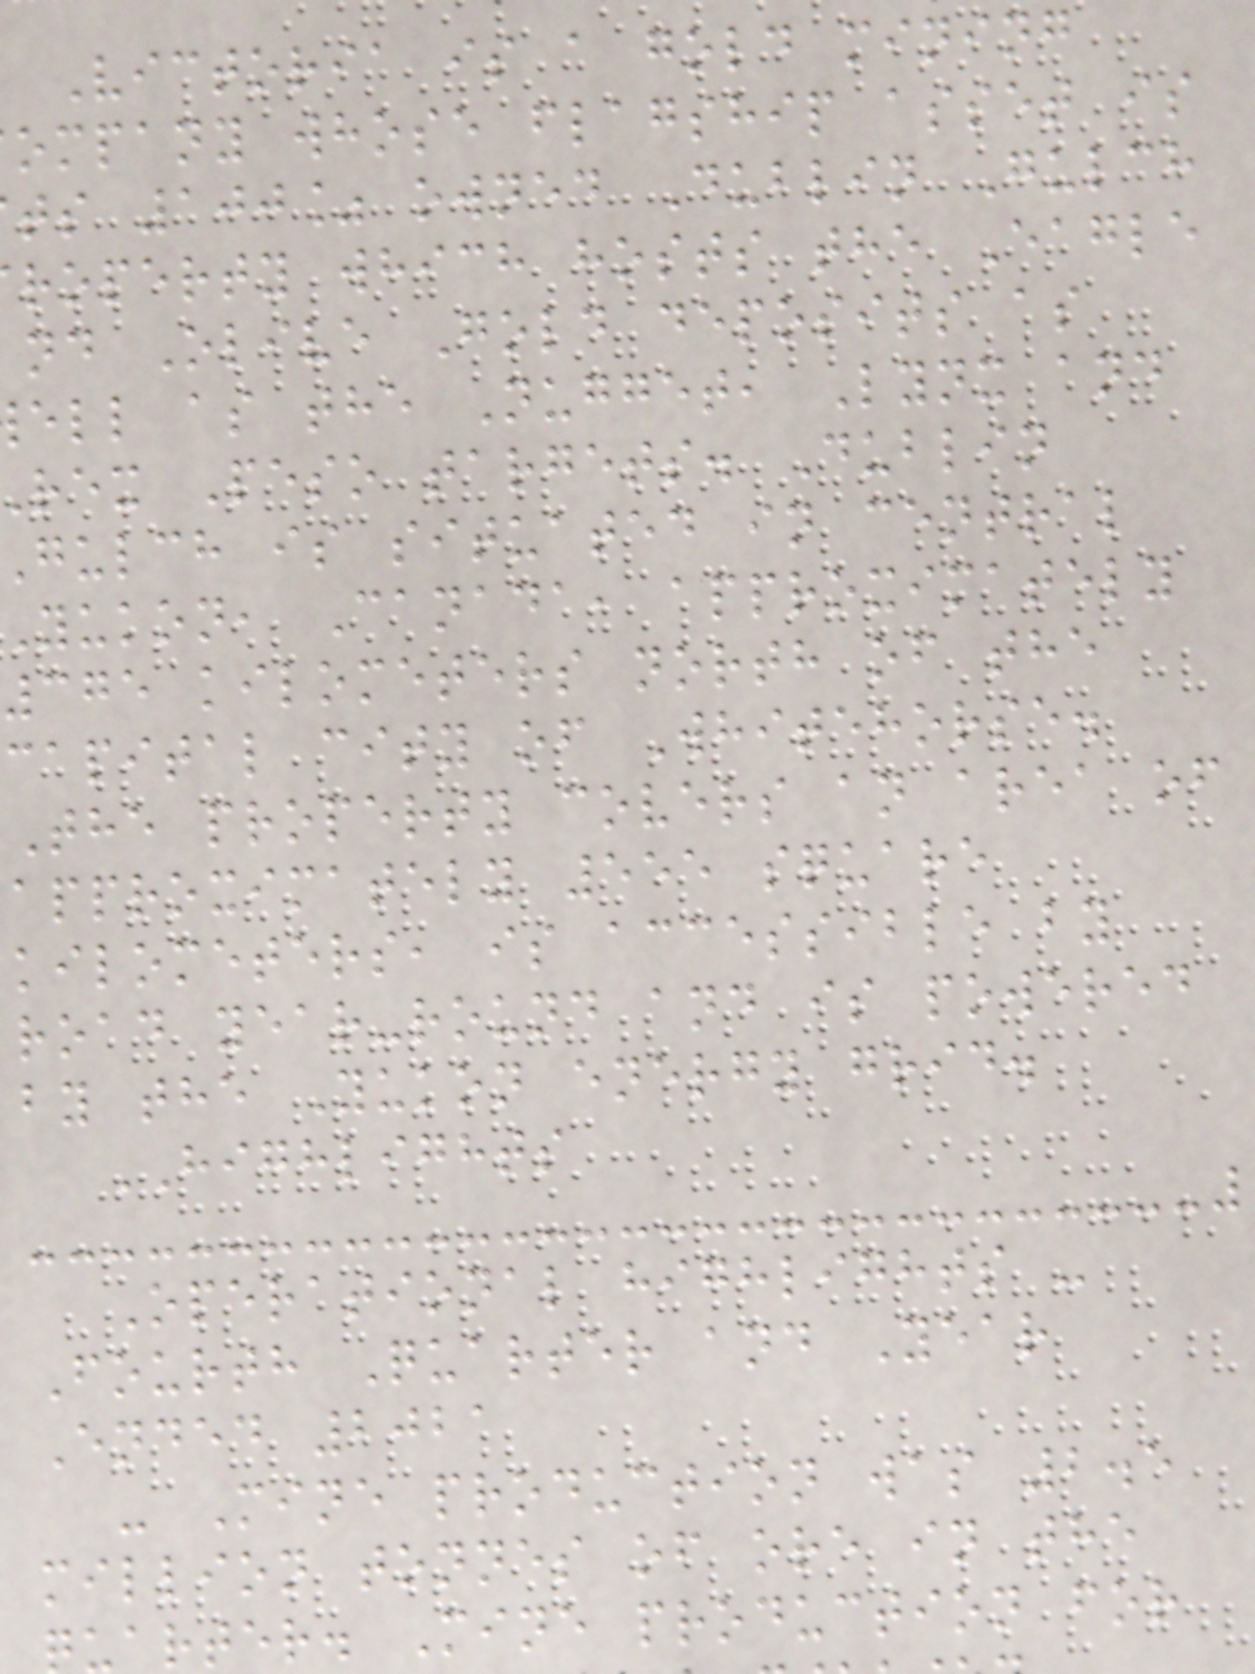Victoria is a gold mining
ompany whose flagship asset is
ts 100% owned Dublin Gulch
roperty which hosts the Eagle
nd Olive Gold deposits as
ell as the Nugget, Lynx and
rex Peso targets. Dublin
gulch is situated in central
yukon, Canada, approximately
375 kilometers north of the
capital city of Whitehorse.
The property covers an area of
approximately 555 square
kilometers, is accessible by
road year-round and is powered
by the Yukon energy grid.
HIGHLIGHTS
Operational highlights -
Fourth Quarter and Year
Ended 2021
- Mine production was 2.5
million tonnes of ore in the
uarter. Mine production for
